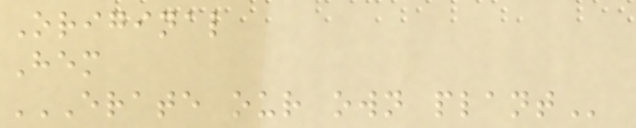Original
Hem
ERATE OUR OWN PLANT
